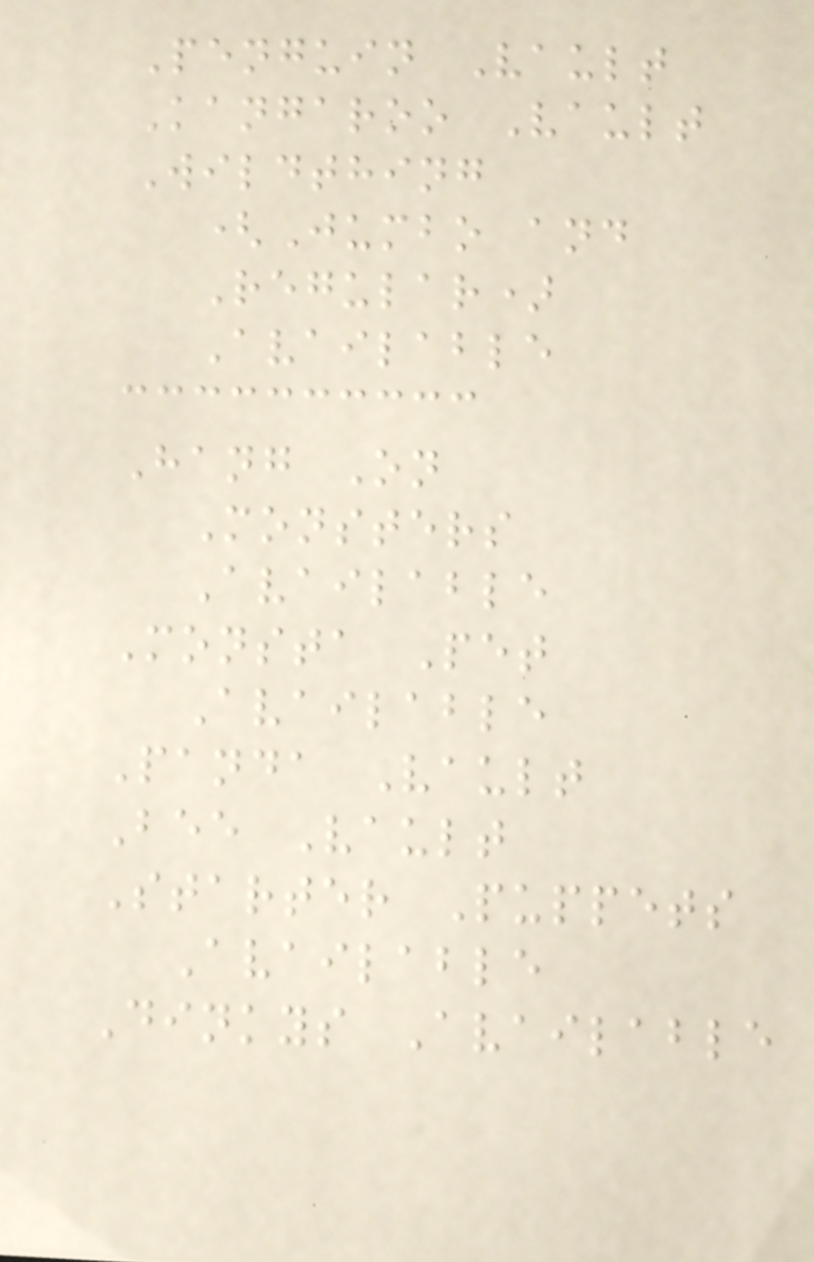Penguin Vault
Kangaroo Vault
Wildthing
(Jumbo and
Regular)
Available
Hang On
Monsters
Available
Monsta Pet
Available
Panda Vault
Bee Vault
Starter Puppets
Available
Dinkys Available
